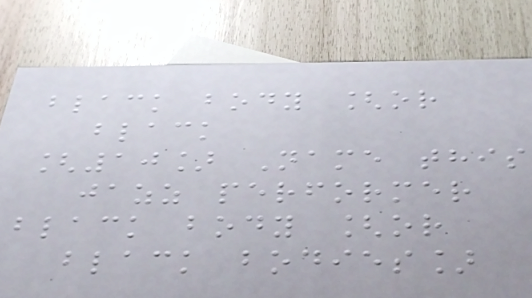black body [or
black
[10] Name this
jazz performer
black body [or
black bodies]
